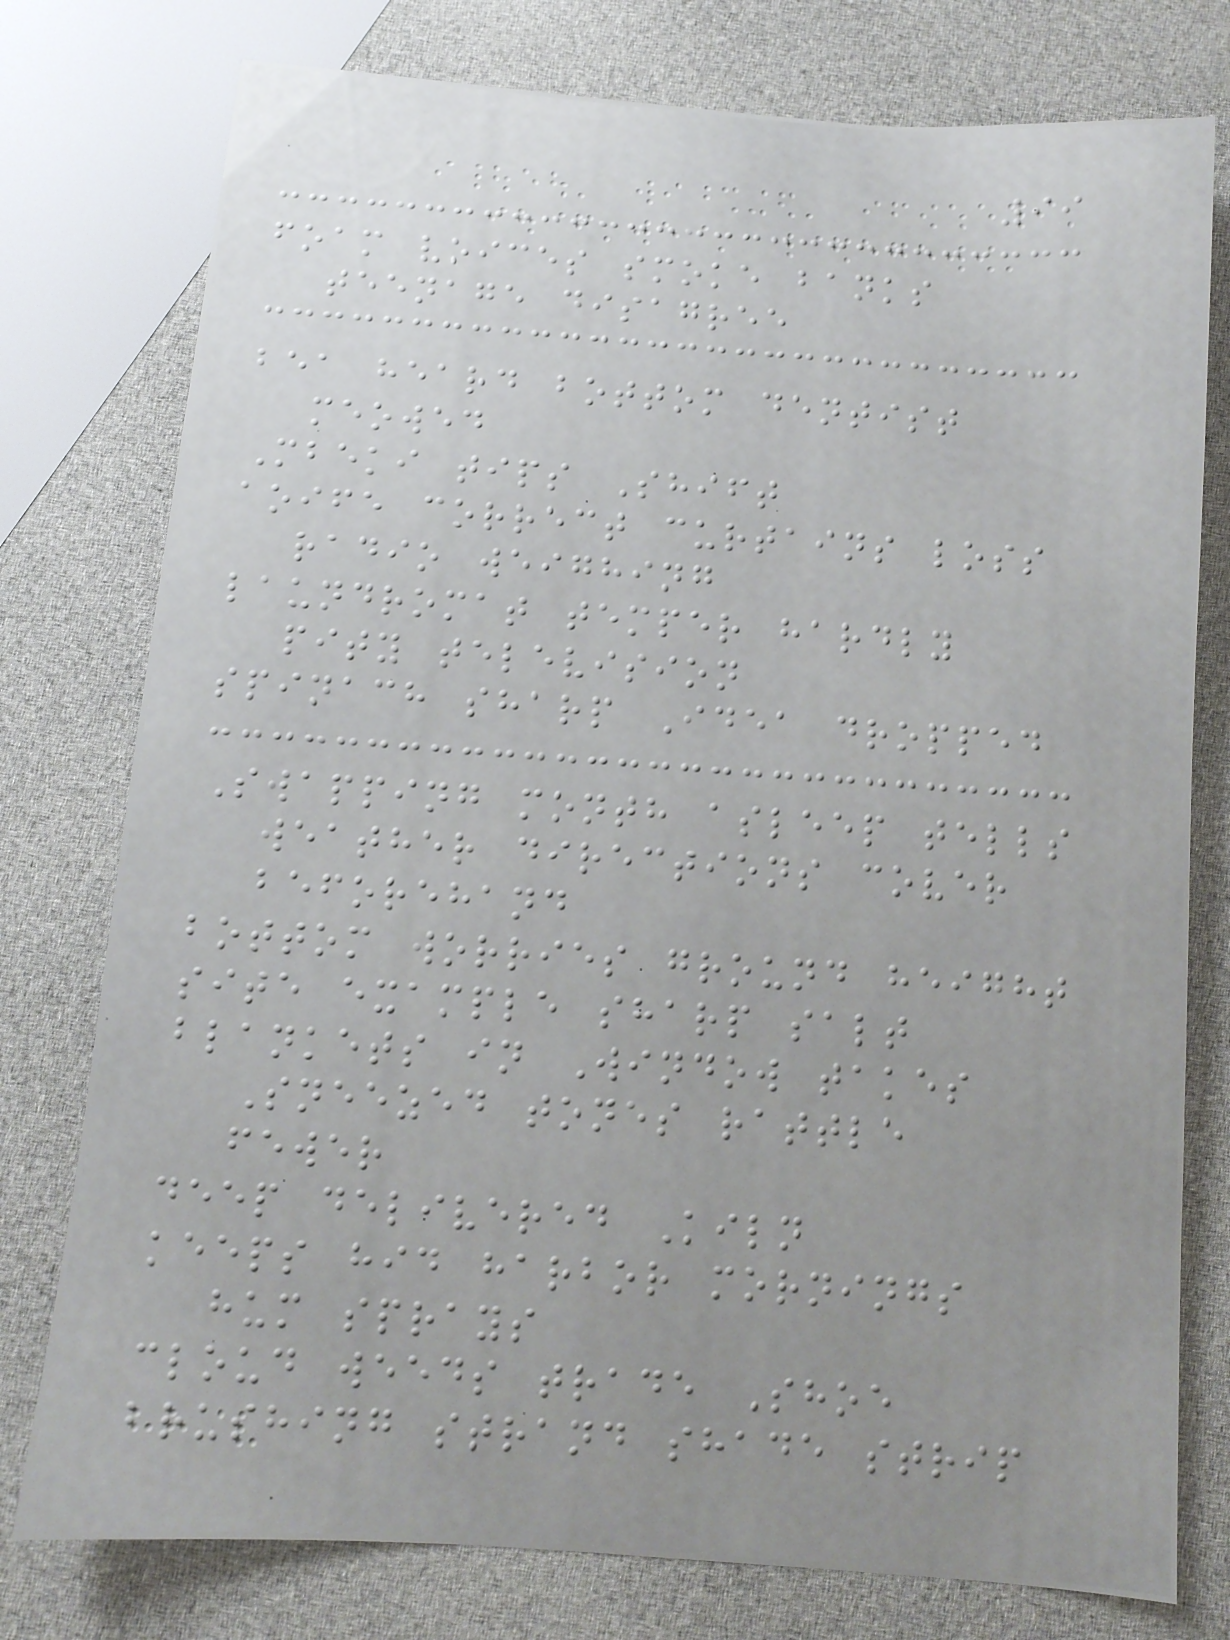99
foam voices smoke banks
teenage disagree
bea heard bottom dentist
meowed
Mbeki tips Shift
aoife correct curtains loss
radio weighing
laundromat temper hardly
pity television
spinach sharp Idea dropped
Swapping month asleep tells
weather directions cover
beforehand
bottom worries ground height
site example sharp salt
blankets in Window takes
Sneezed tones rattle
fewer
deep delivered Kiln
keeps hid harbor mornings
hum sprays
cloud weeds trade Shoe
brushing strand shade strip
